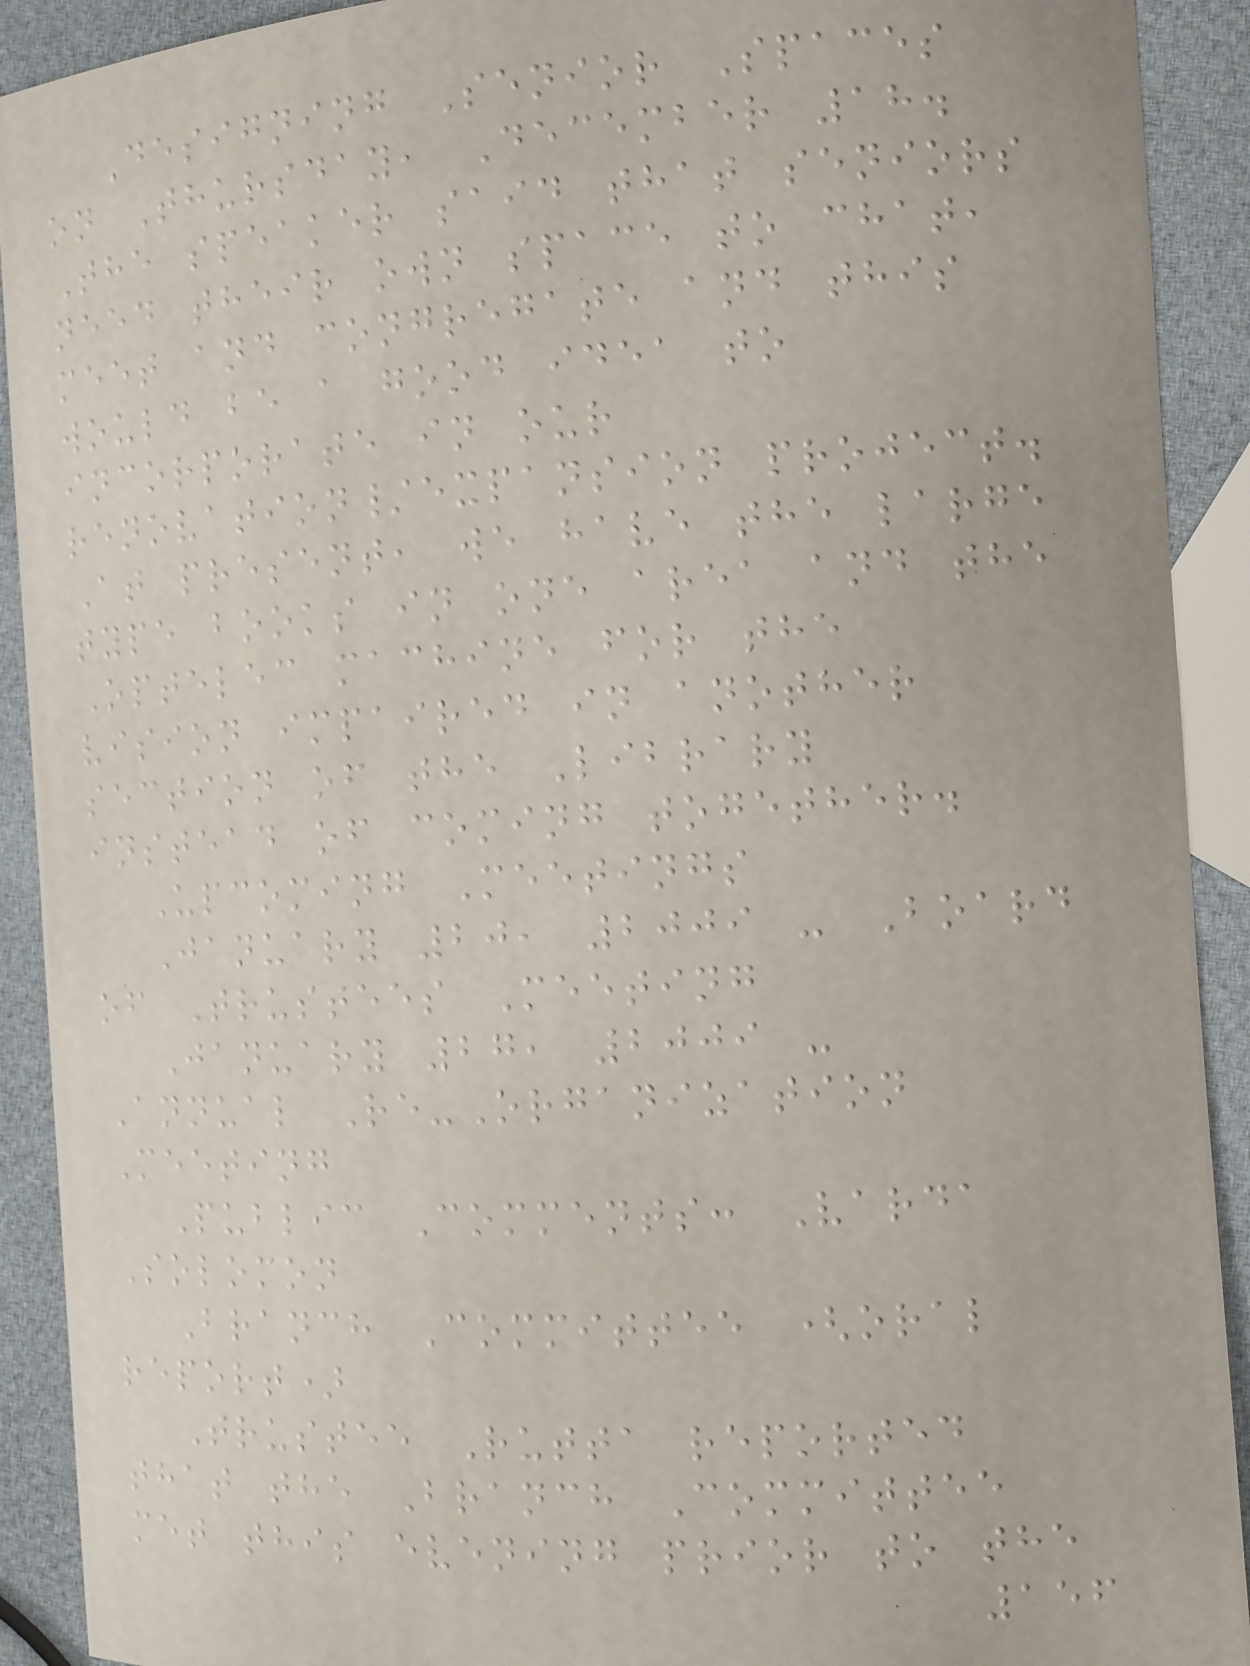Designing Senior Spaces
on Thursday, December 18.
The speaker said that seniors
need their own space to chat,
meet and congregate and this
would be a good idea to
incorporate in our
renovation/expansion project.
At present, we have the large
type books in one area and the
Optelec machine for the
vision impaired in another
section of the Library
instead of coming together.
Upcoming Meetings
January 20, 2009 - Board
of Trustees Meeting
January 27, 2009 -
Annual Re-Organization
Meeting
Public Comments: Varda
Solomon
Branch Committee (oral
report)
Trustee Rutta reported
that the Branch Committee
met this evening prior to the
156
